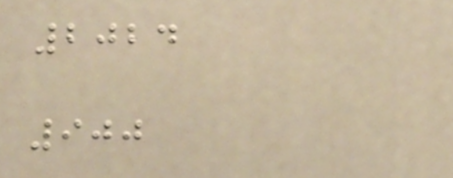2024
900
